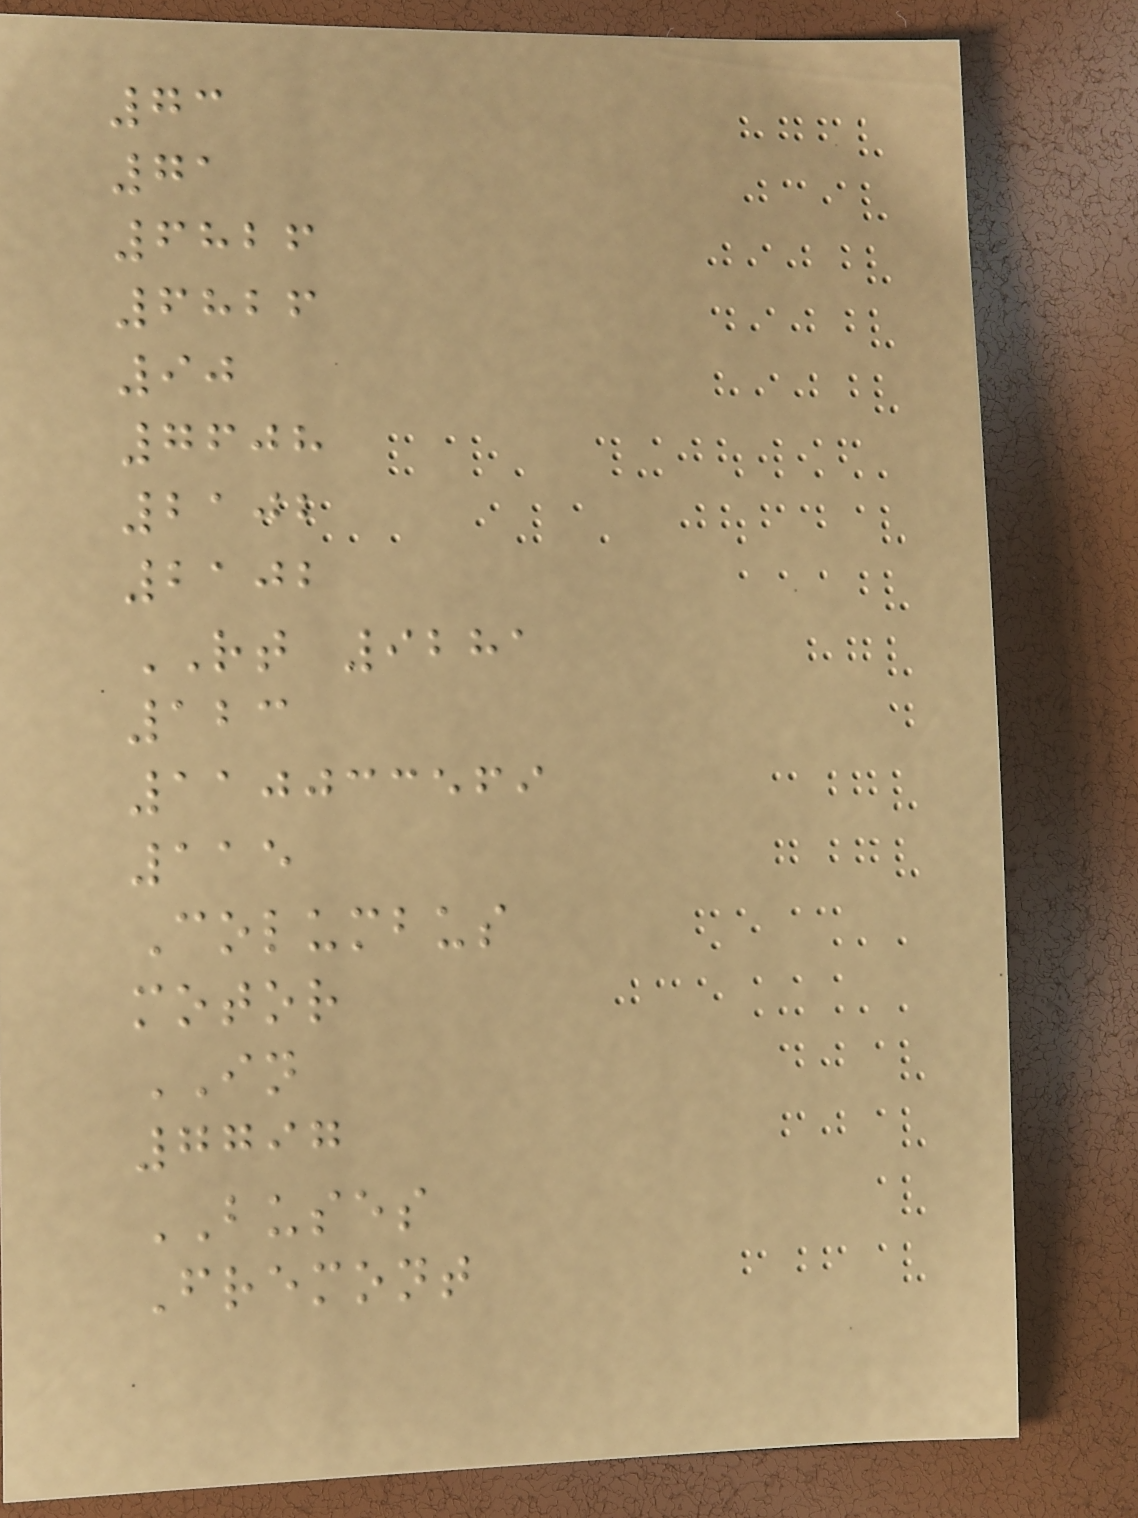73
71
6826
6826
90
7608
2102
2102
RT 9281
123
110033569
115
Columbus
motor
IN
7797
BUSES
Fremont
